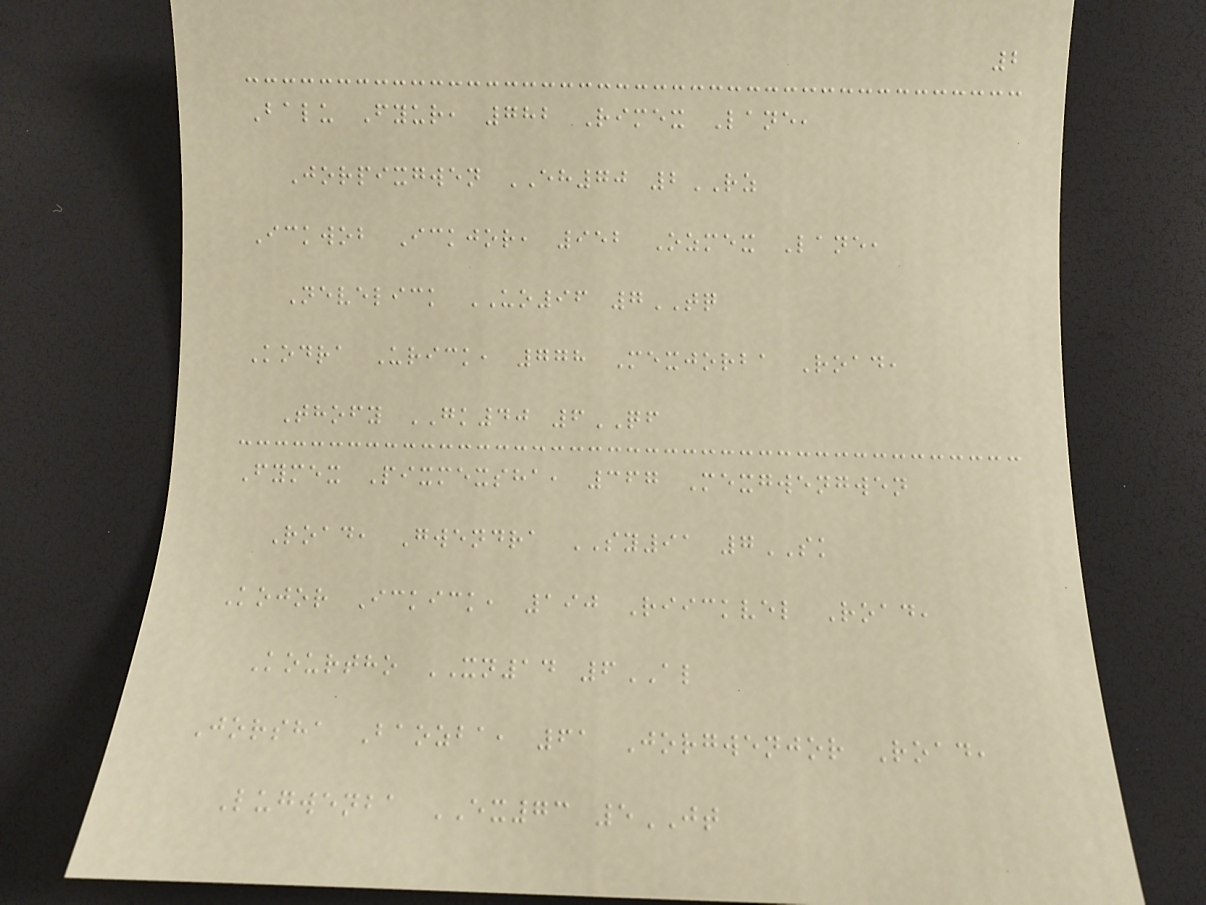2
Balu Fyur, 782 Rimex Lane,
Jorpixgwen EH70 2RZ
Ickwob Ickjor, 952 Ozmex Lane,
Nevelick UO96 7TQ
Kodra Urick, 778 Mexjorba Road,
Thofy GK40 6QF
Fymex Pixmexsha, 367 Mexgwengwen
Road, Gwendra SY91 7SK
Kojor Ickick, 190 Riickvel Road,
Kourtho XN14 6AL
Jorsha Baozba, 61 Jorgwenjor Road,
Lugwenba EX73 5JT
